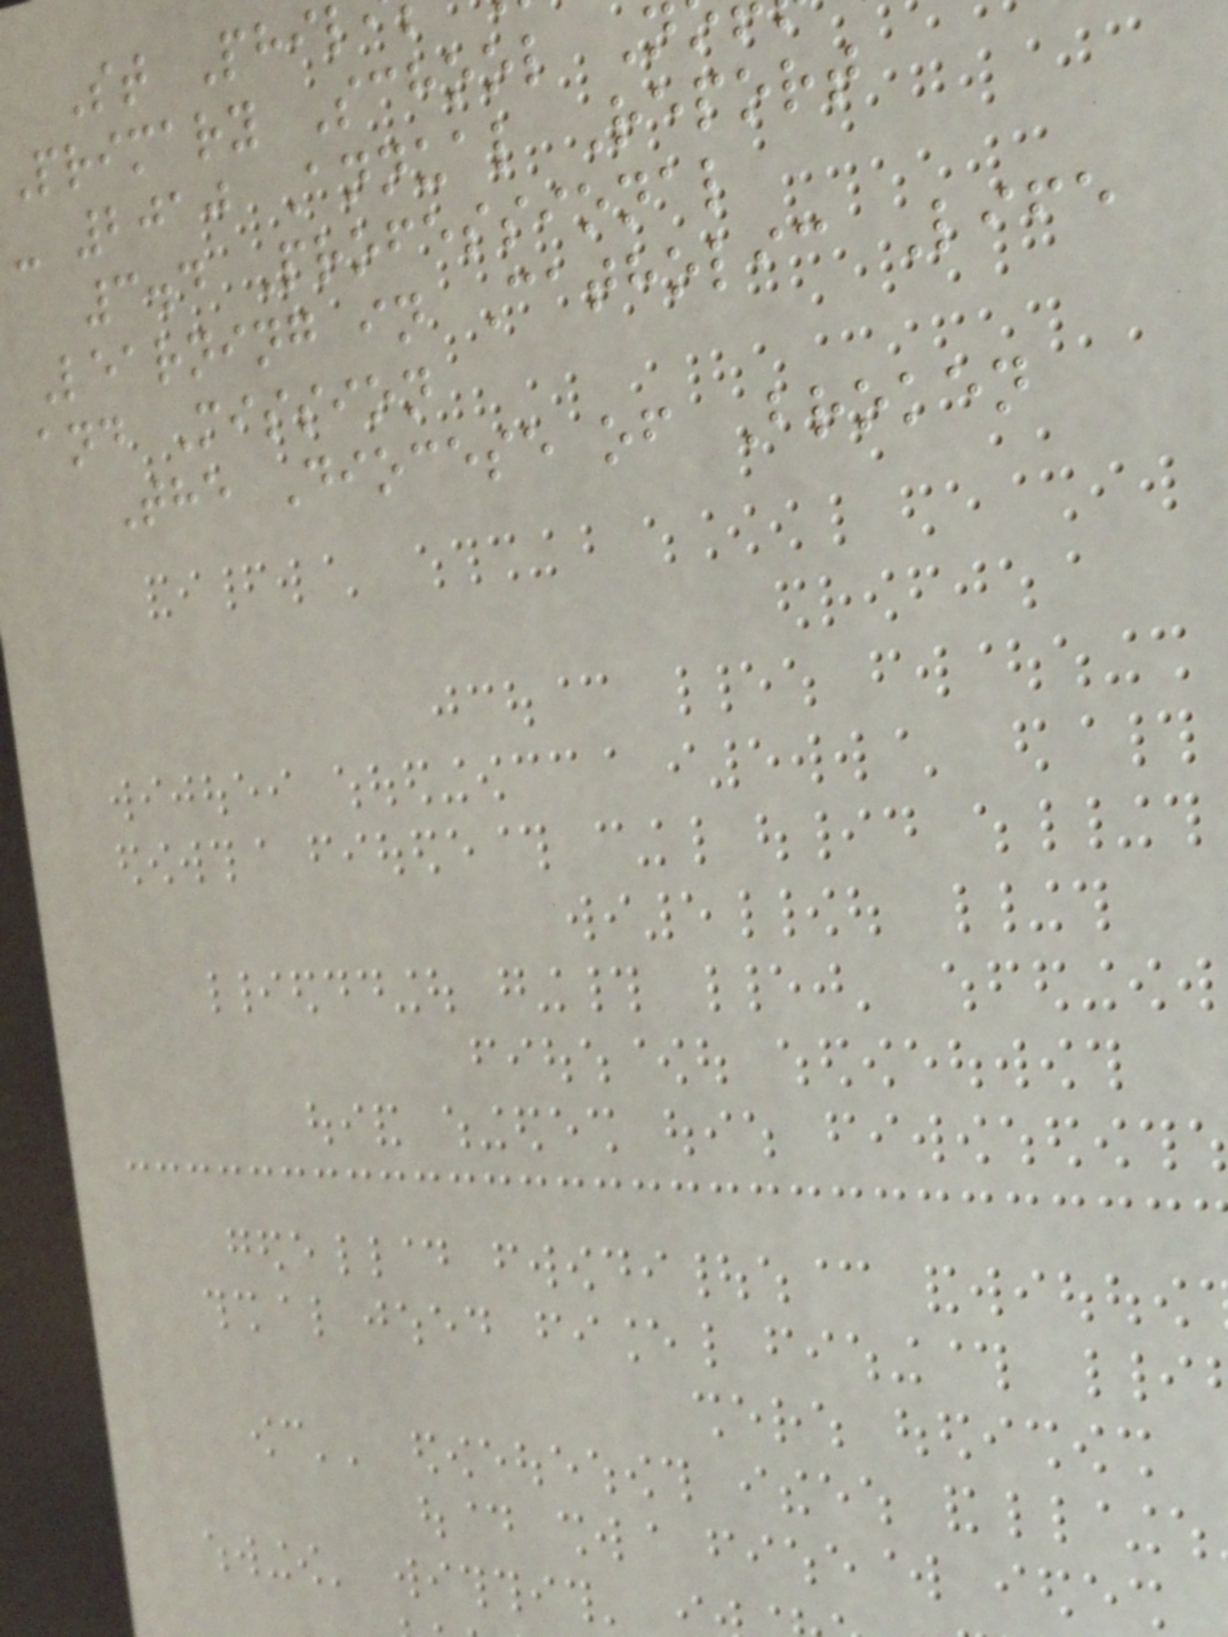St Phil
Primary School N
- 2010 Annual Report
3.4 Professional
Learning in Catholic Life
and Mission
The Diocese of Broken
